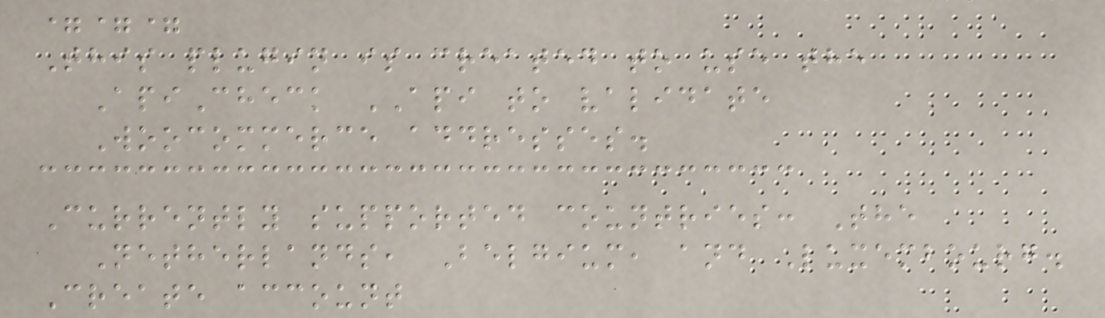===
This plugin is created to use the
ApiCheck API to validate
Woocommerce addresses.
Currently supported countries: The
Netherlands, Belgium, and Luxembourg.
Create account
